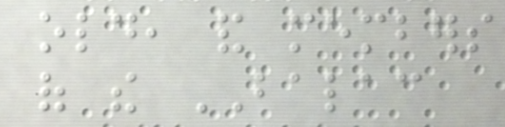old, and members
of the BALAC
